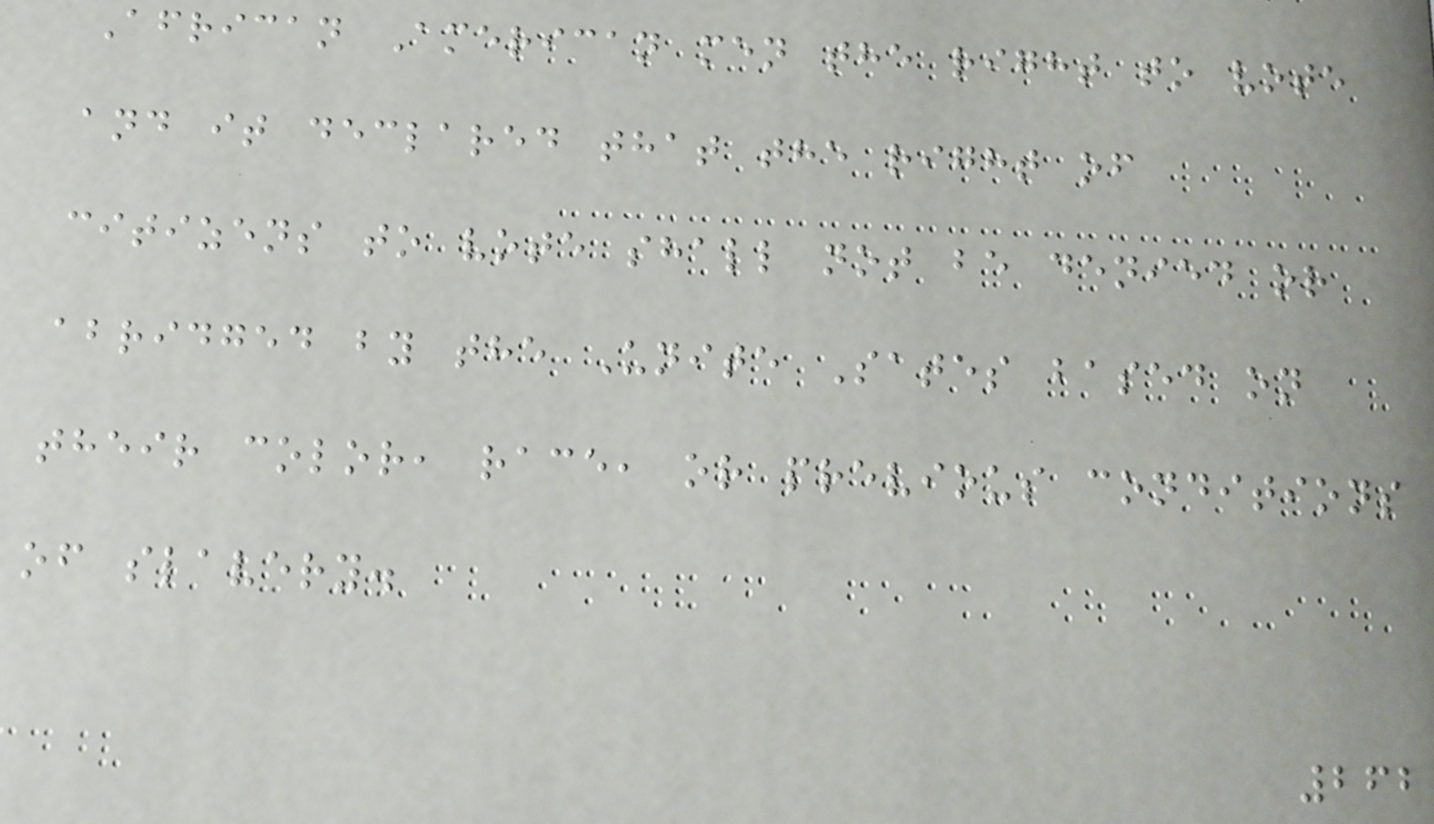African American men the right to vote
and it declared that the right of
citizens to vote shall not be denied or
abridged by the Unite Sates based on
their color, race, or previous conditions
of slavery.
262
